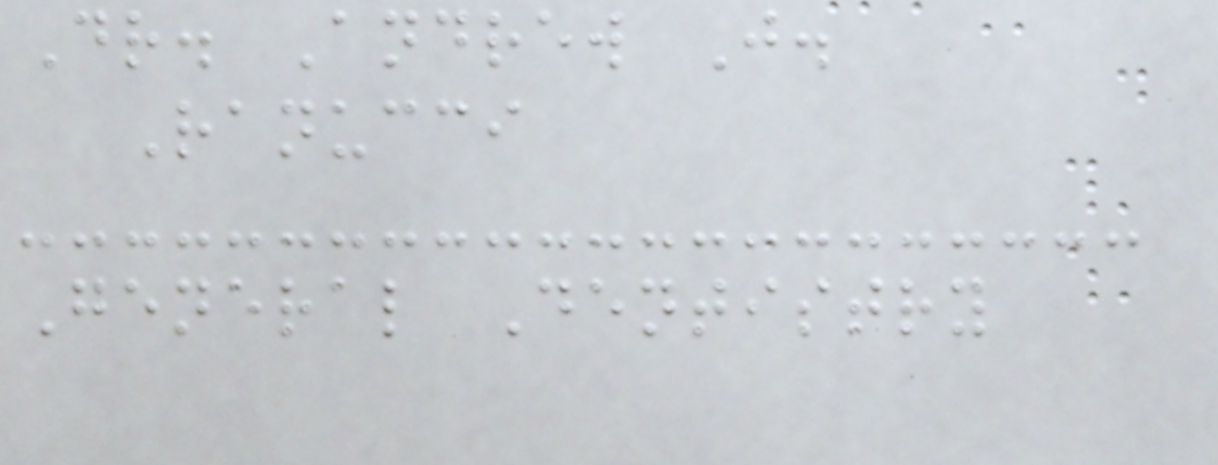Dr. Andrew J.
Ranucci
General Dentistry
